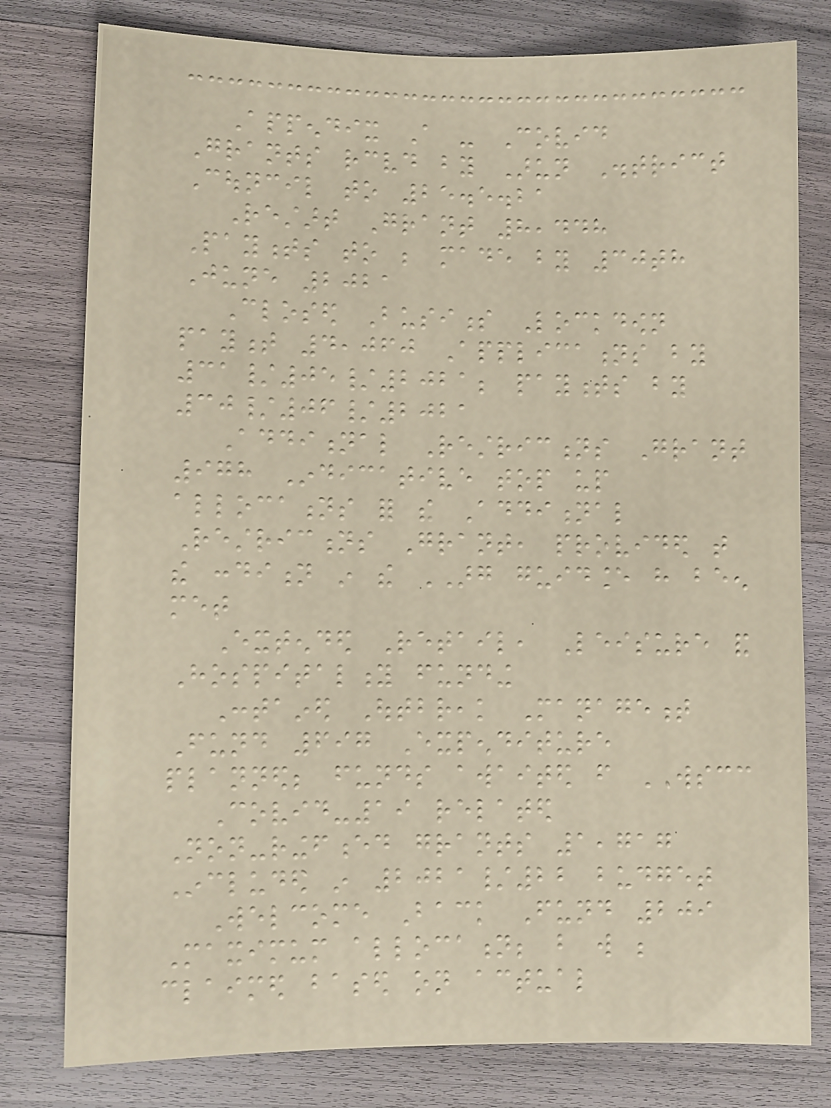Appendix A - Covid
Grants received by Arun District
Council to 25.5.21
Restart Grant 8,448
Payments to be made by 30th
June 2021
Closed Business Lockdown
payment 4,060 Applications by
31/05/2021; payments by
30/06/2021
Additional Restrictions Grant
978 Indicative top up
allocations for the Additional
Restrictions Grant, provided that
the condition in the ARG guidance have been
met
Extended Retail, Leisure and
Hospitality funding
Contained Outbreak Management
Fund 697 Expenditure
planned; funds awaited from WSCC
Covid-19 related
Non-ringfenced grants 1,717
Included in 2021/22 budget
Welcome Back Fund 209
Maximum allocation; but will be
claimed based on actual
